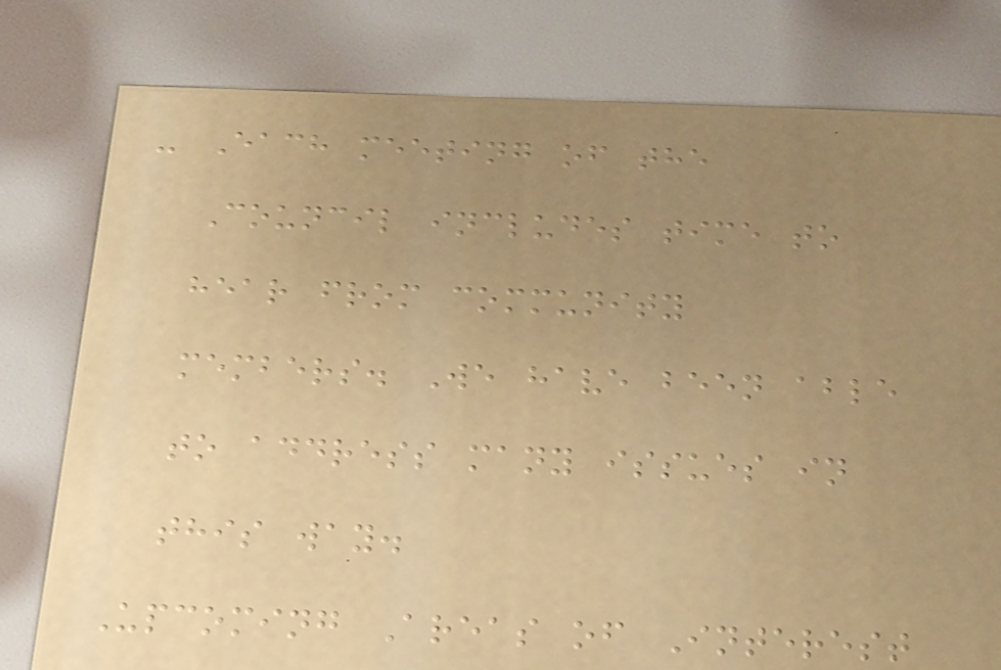- Each meeting of the
Council includes time to
hear from community
members. We have been able
to address many issues in
this way.
Upcoming Areas of Interest
